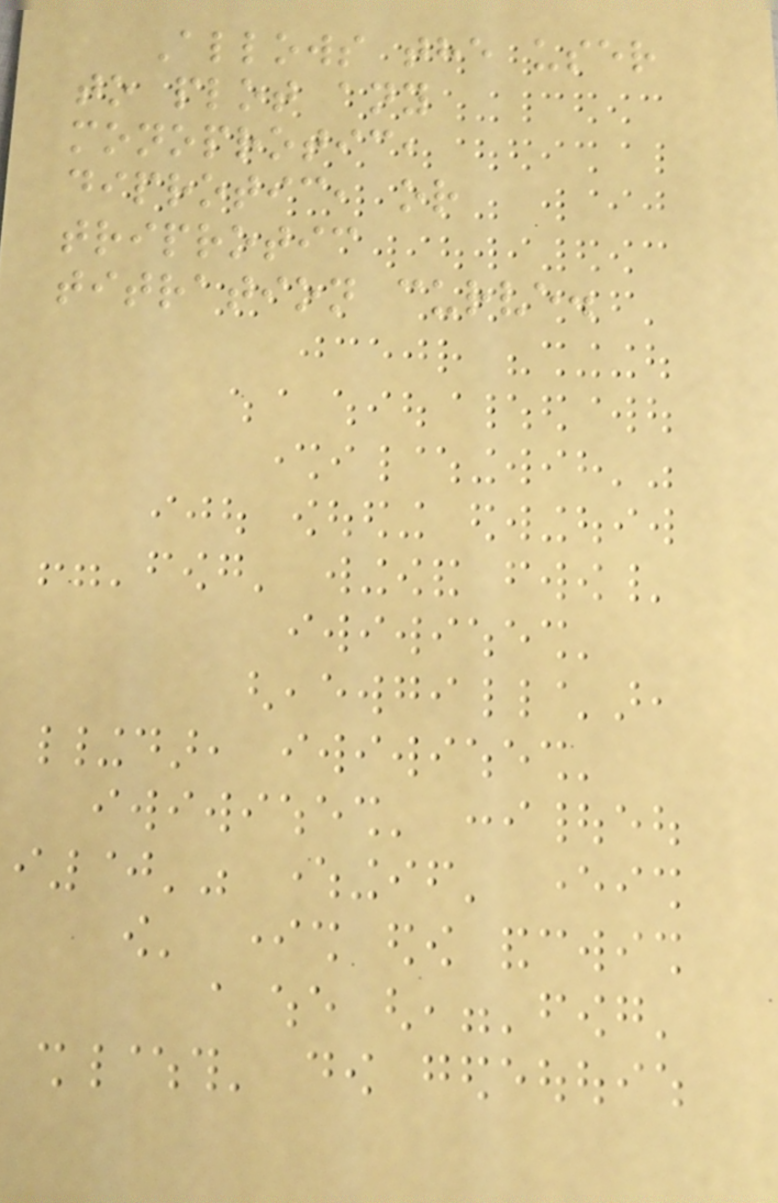Allows the user
to plot any
monoprotic,
diprotic, or
triprotic
titration curve.
